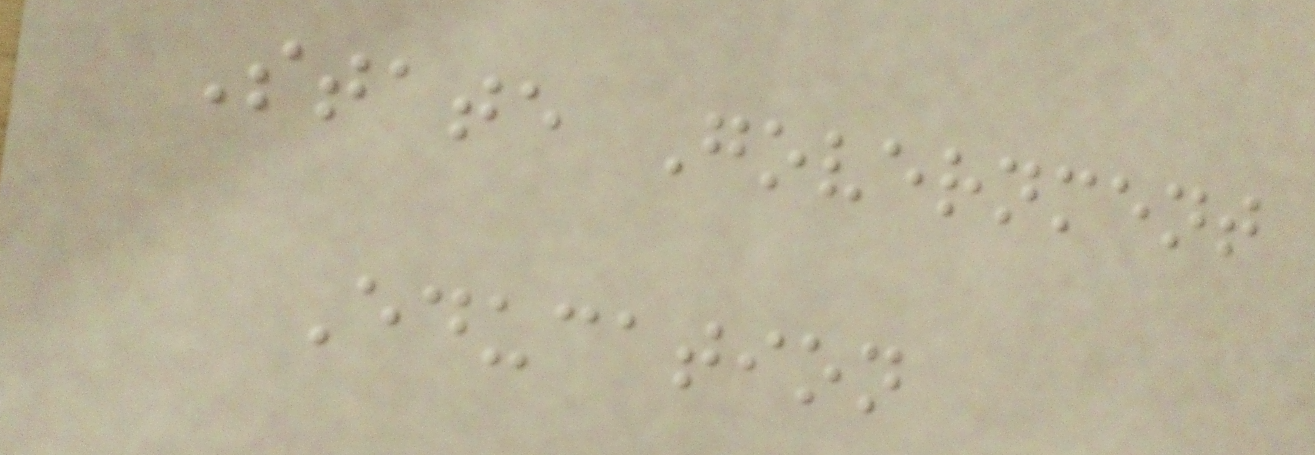State Government
Education
